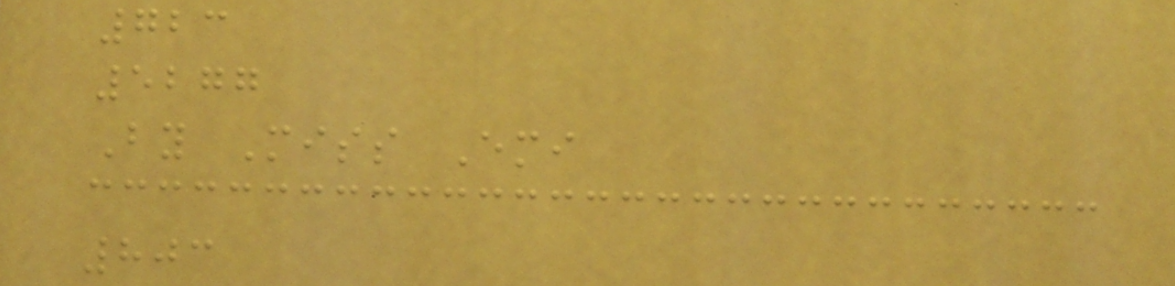723
5277
By Miss Emi
803
